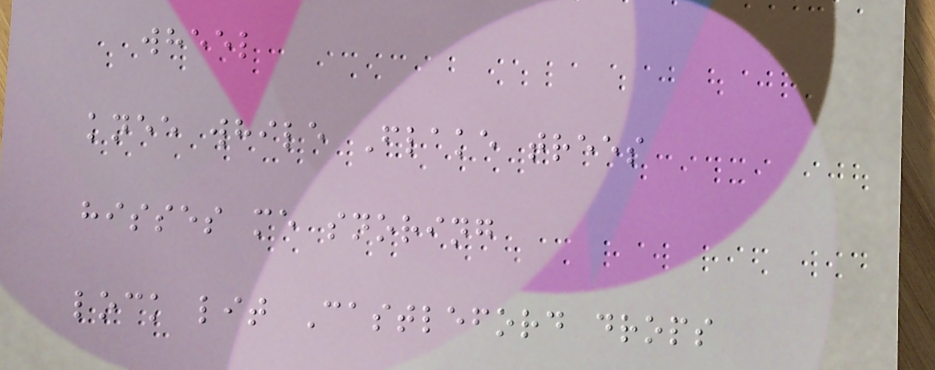wheel
knee while Flake trees
hisses me snoring
lock lit Castleford drops
